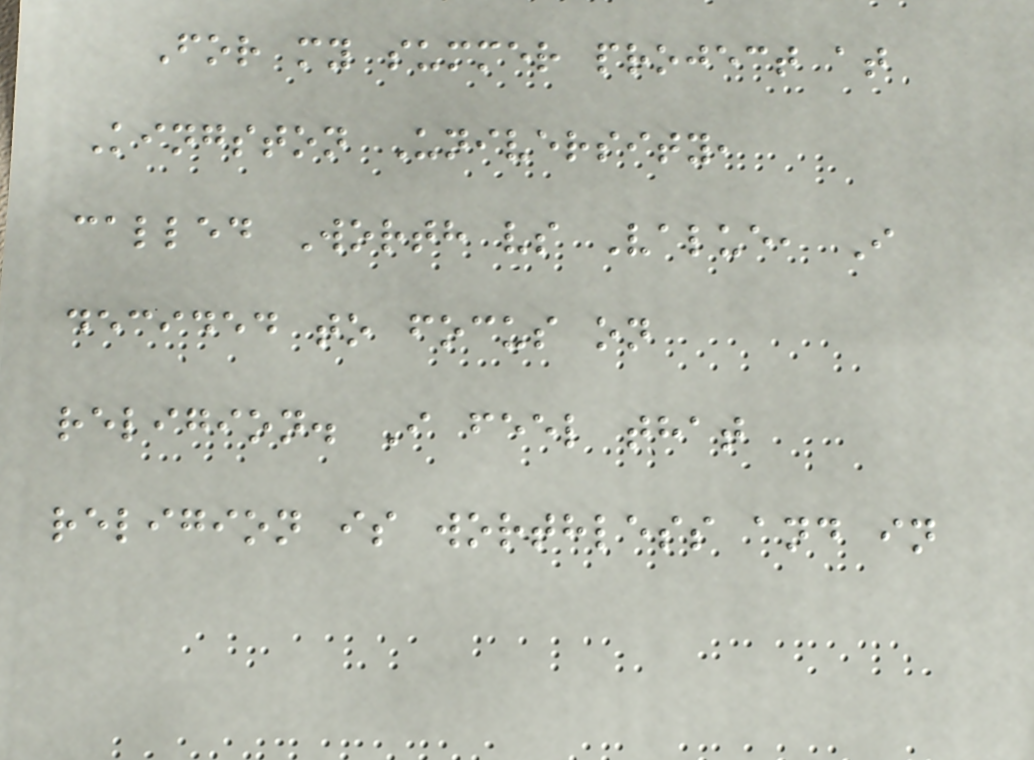For my summer project at
Kingston University,
called Worth vs Value, I
decided to focus on
religion. I feel that
religion is worthless and in
